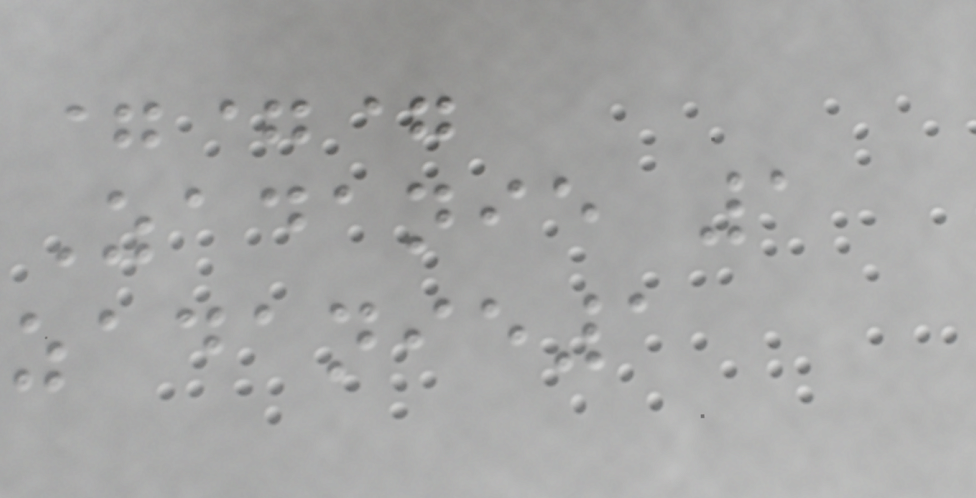===
Zadanie 1
zadanie1
